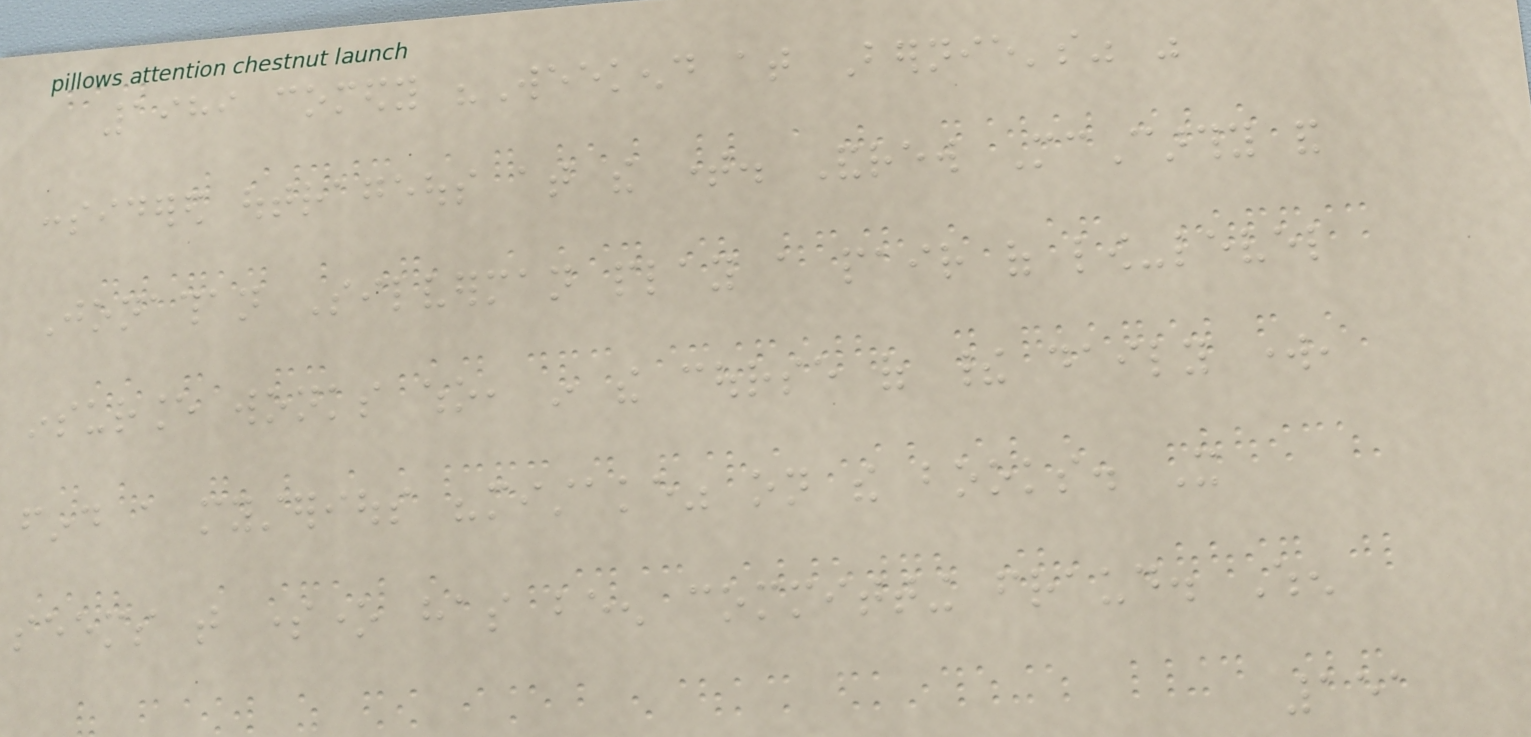1989 comedy "Weekend at Bernie's" was
considered outrageous at the time. Andrew McCarthy and
Jonathan Silverman play a pair of low-level
insurance wonks who, in the course of their daily work,
find a mysterious "mistake" on the books. It
seems that someone has been committing fraud. When
151
